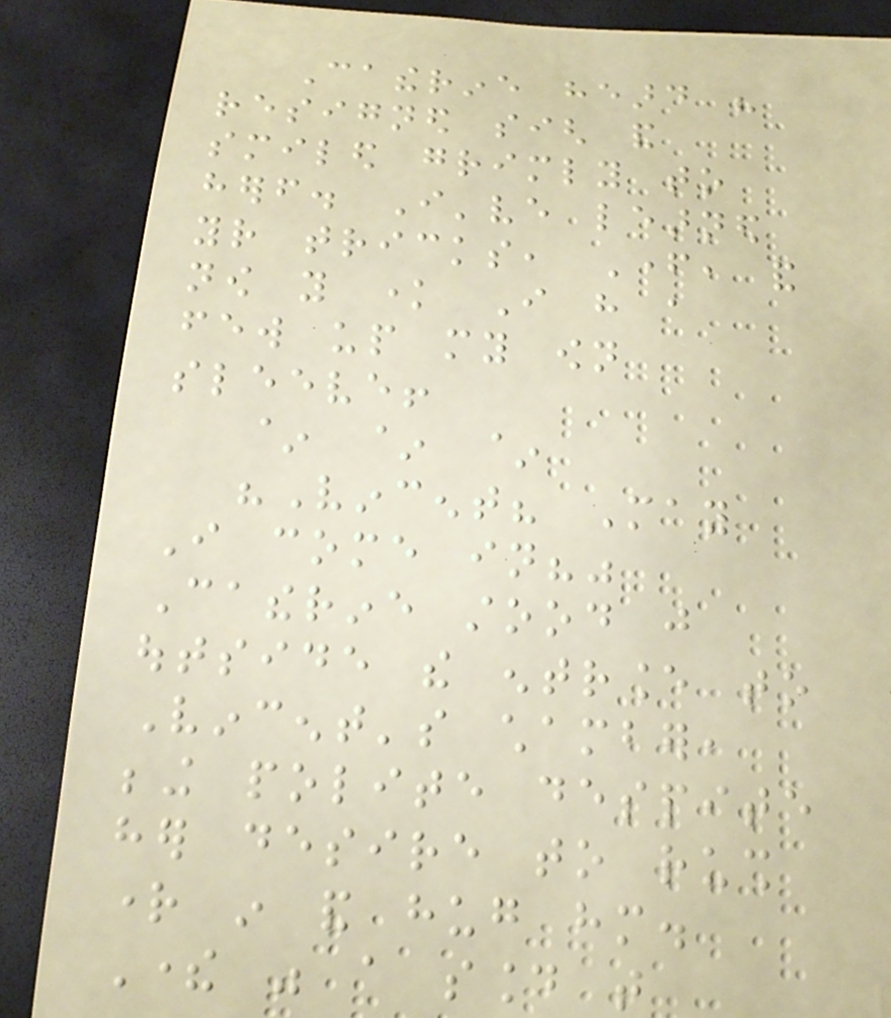Catherine heard his
resigned sigh and
smiled grimly to
herself. I've learned
your tricks, Father, and
now you know I have a
few up my own
sleeve!
~ ~ ~
"Vincent? May
I come in?"
Catherine stood just
outside the entrance to
Vincent's chamber,
being polite despite
her desire to rush
right in and hug him.
There was a sound that
